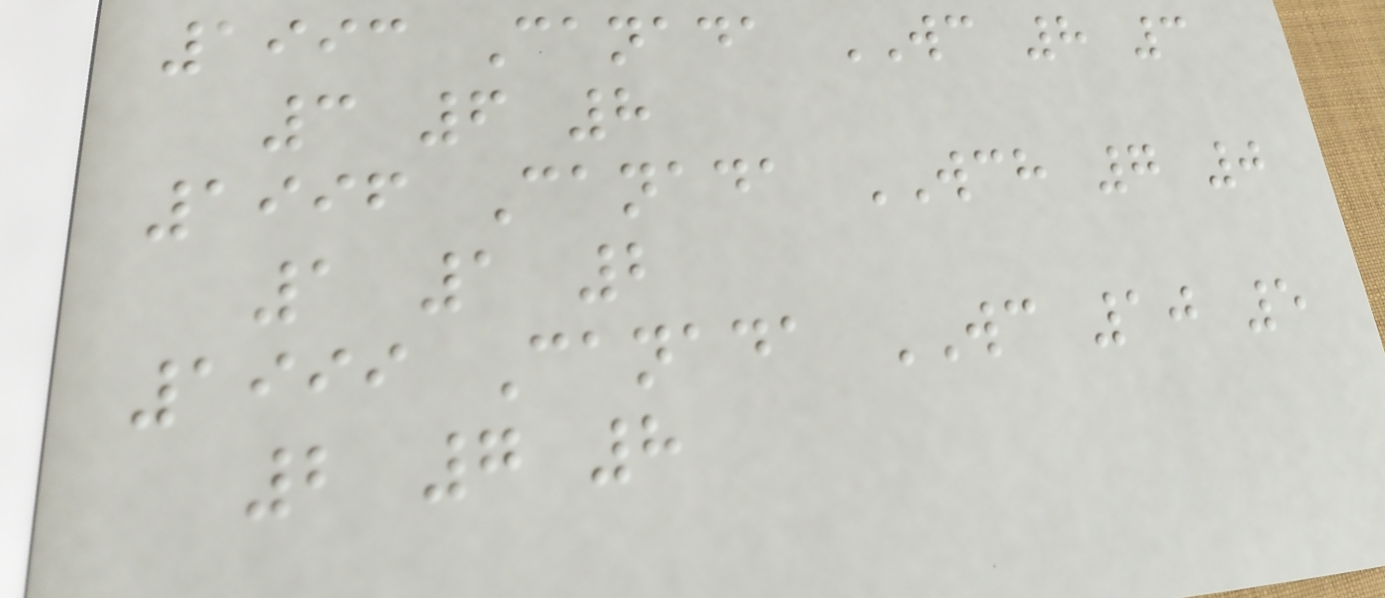1993 Canada WC 8 3
3 6 8
1996 Canada WCH 7 0
1 1 2
1999 Canada WC 10 5
2 7 8
